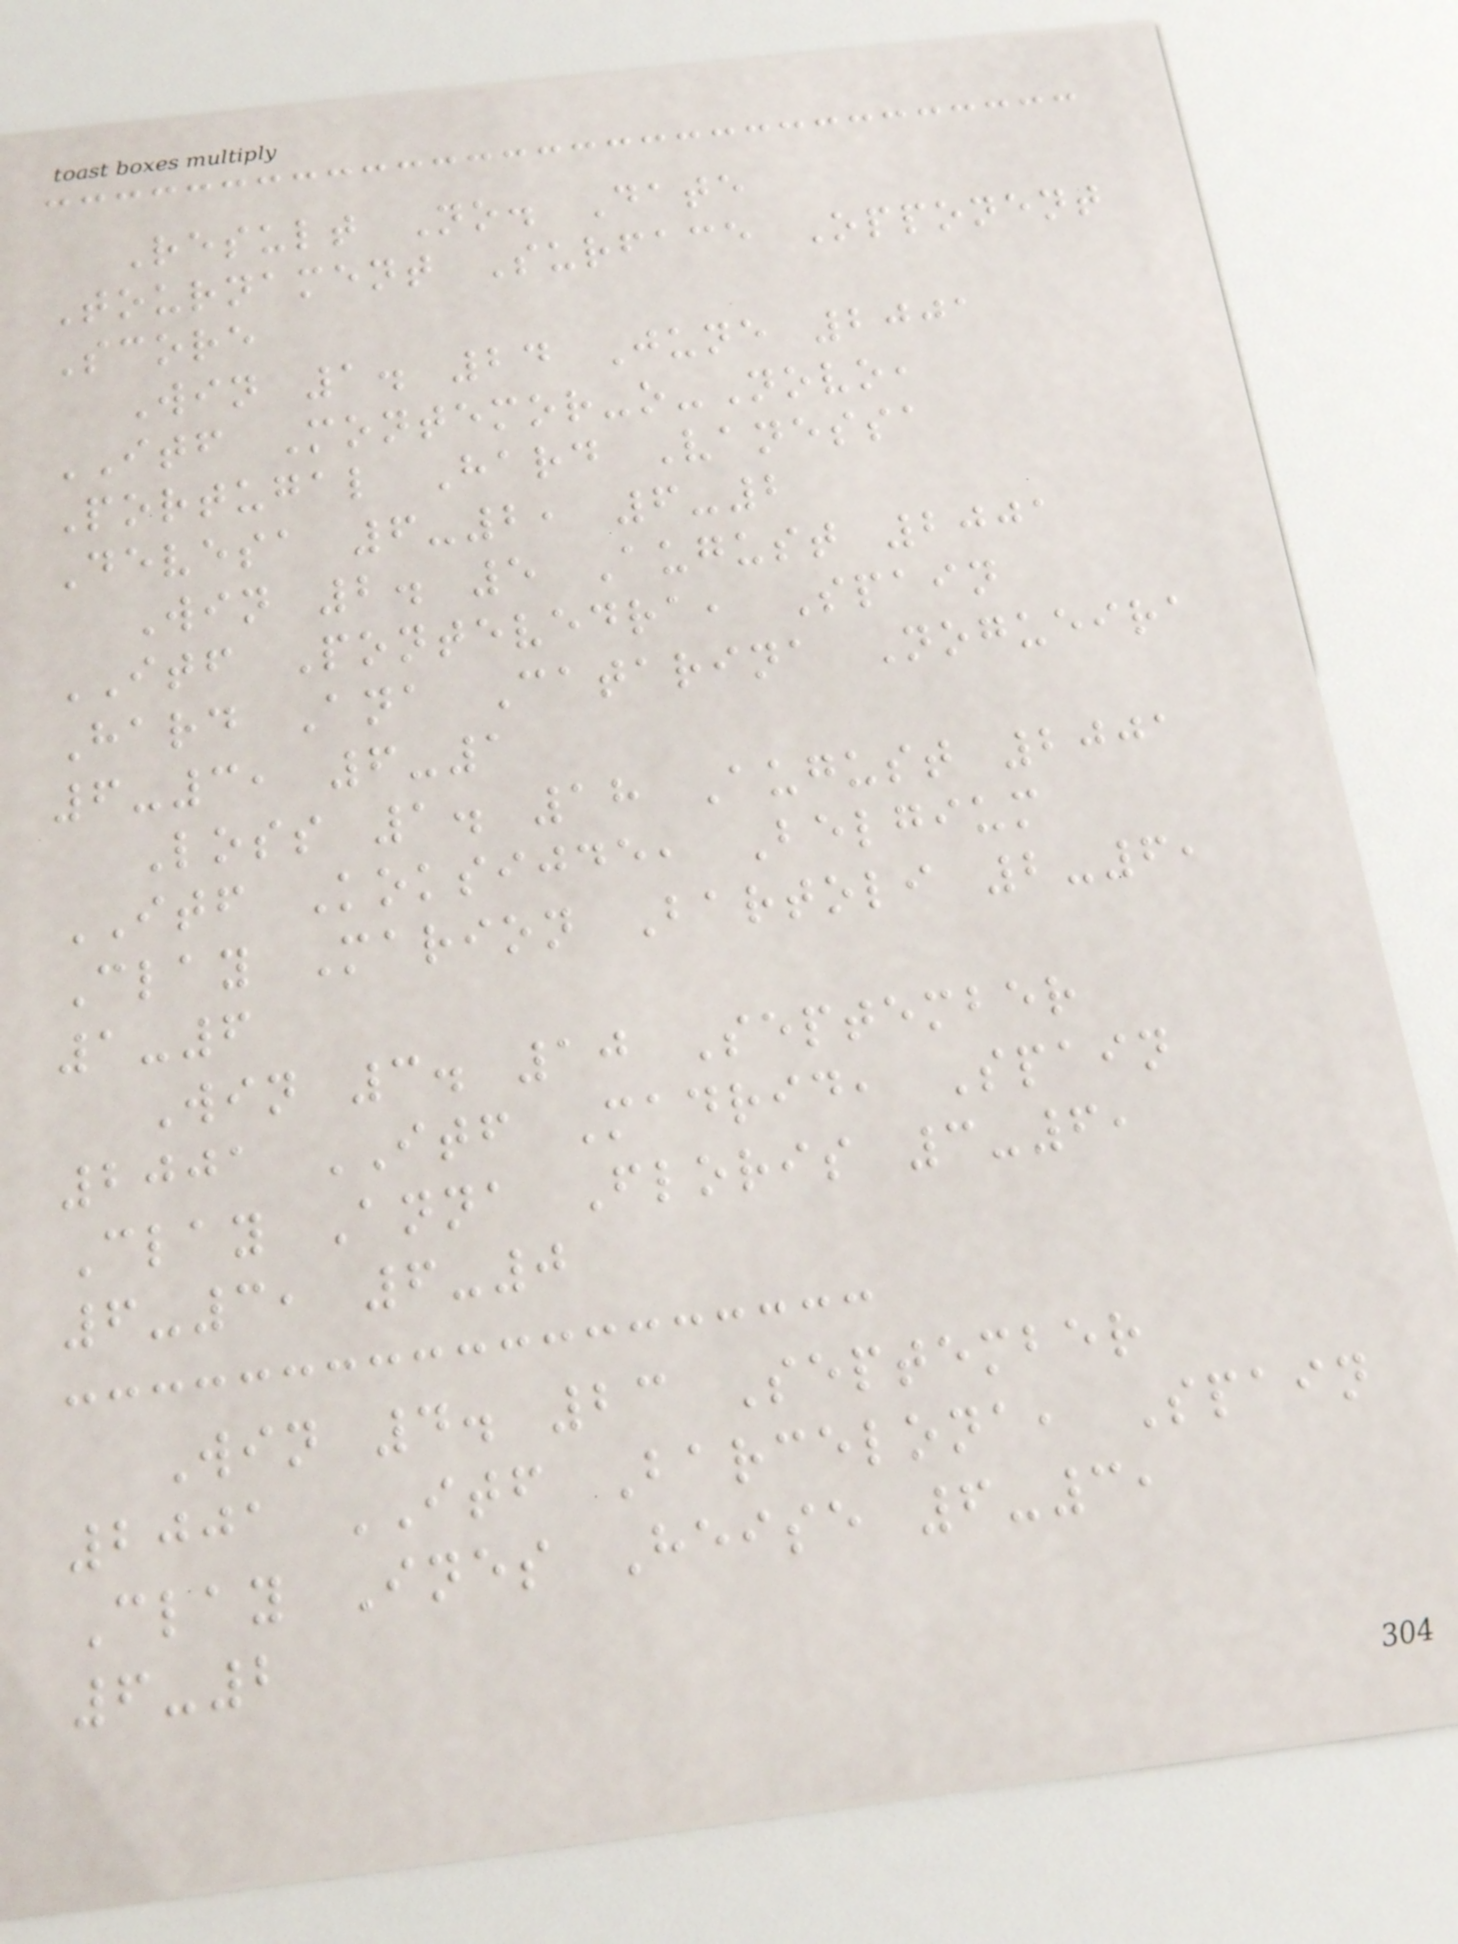Result No. Date
Tournament Surface Opponent
Score
Win 1. 24 June 2001
ITF Montemor-o-Novo,
Portugal Hard Vanessa
Devesa 6-2, 6-2
Win 2. 5 August 2001
ITF Pontevedra, Spain
Hard Ana Catarina Nogueira
6-3, 6-1
Loss 1. 18 August 2001
ITF Koksijde, Belgium
Clay Marion Bartoli 2-6,
1-6
Win 3. 10 September
2001 ITF Madrid, Spain
Clay Anna Floris 3-6,
6-3, 6-0
Win 4. 23 September
2001 ITF Barcelona, Spain
Clay Ines Heise 6-3,
6-2
